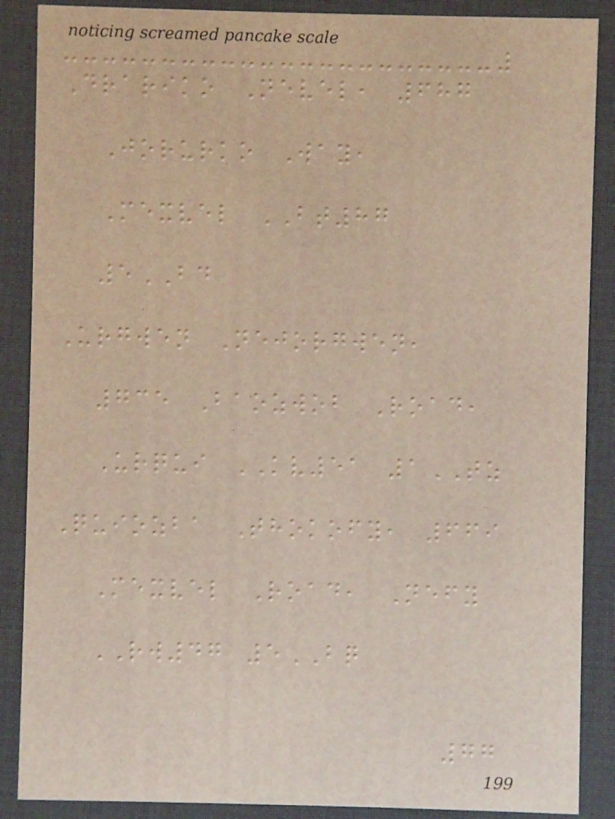Drariko Nevel, 687
Jorurko Way,
Mexvel BT87
5BD
Urgwen Nejorgwen,
735 Baozwob Road,
Urqui KV51 1TZ
Quiozba Thokofy, 669
Mexvel Road, Nefy
RW47 5BQ
77
